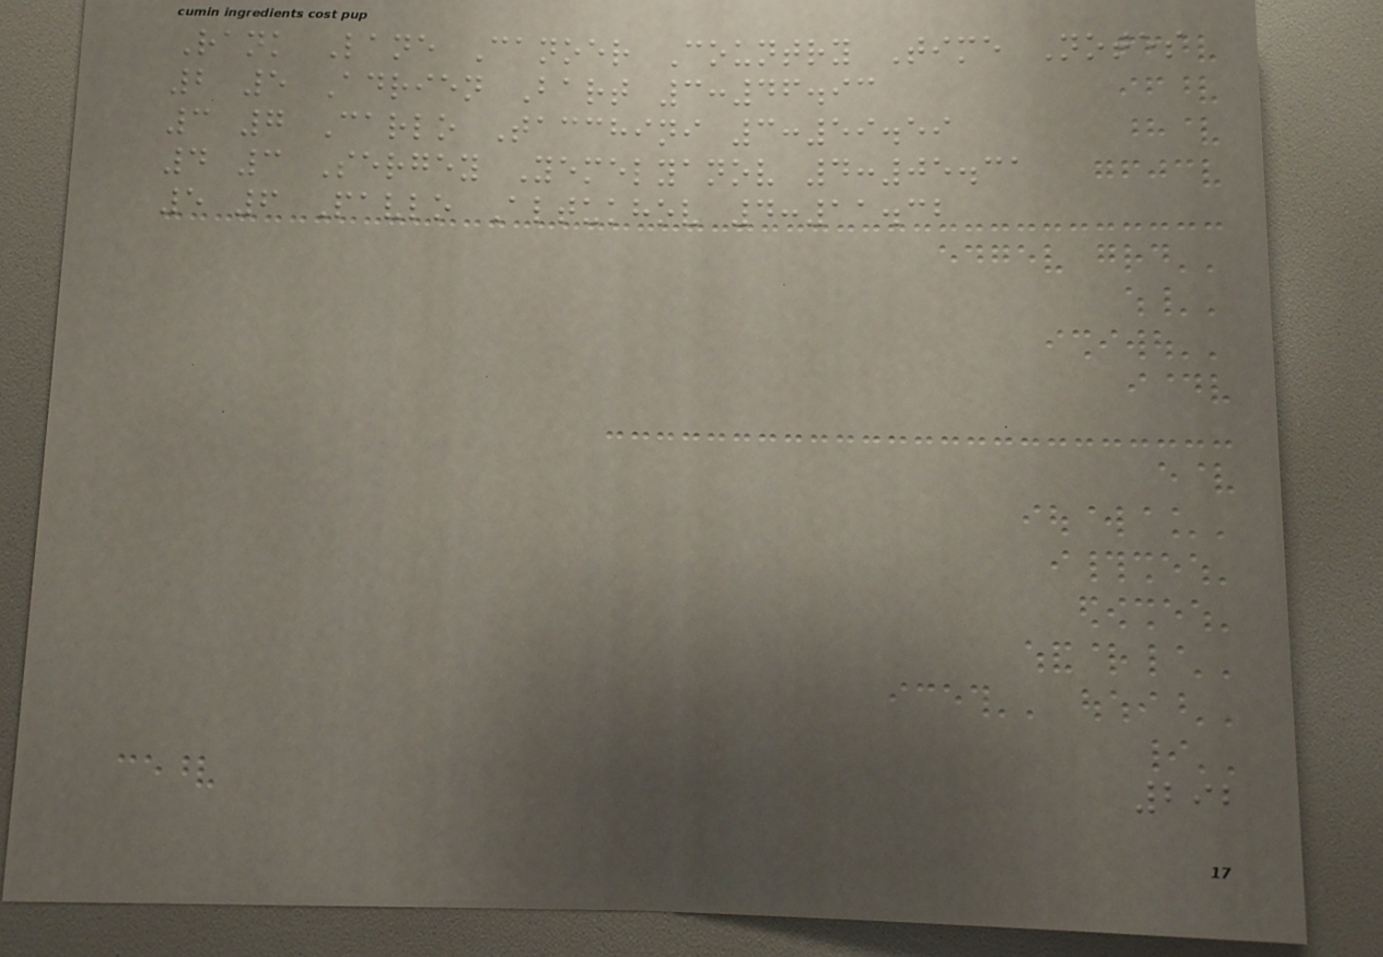Rank Lane Canoer Country Time Notes
2 5 Adrien Bart 3:46.93
3 7 Carlo Tacchini 3:59.59
4 3 Sergey Yemelyanov 4:05.31
5 6 Pavlo Altukhov 4:11.32
292
